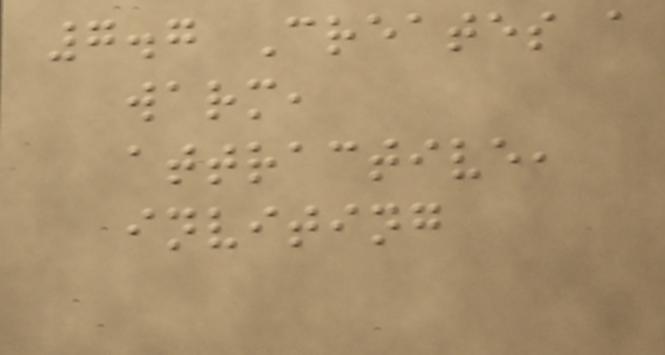7.7 Creates a
warm,
attractive,
inviting
